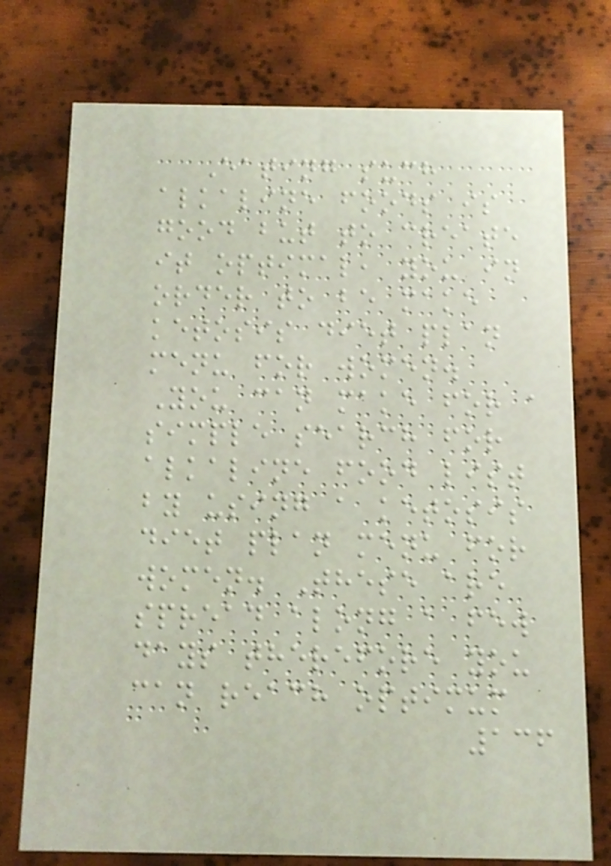Eating such
alkaline foods is
good but to create
it optimal, you in
order to be make
ketosis diet plan
menu for women.
You can make for a
simple search for
alkaline food list
by using a ketosis
diet plan menu for
women. These are
spread along a few
days therefore you
can reach optimum
136
